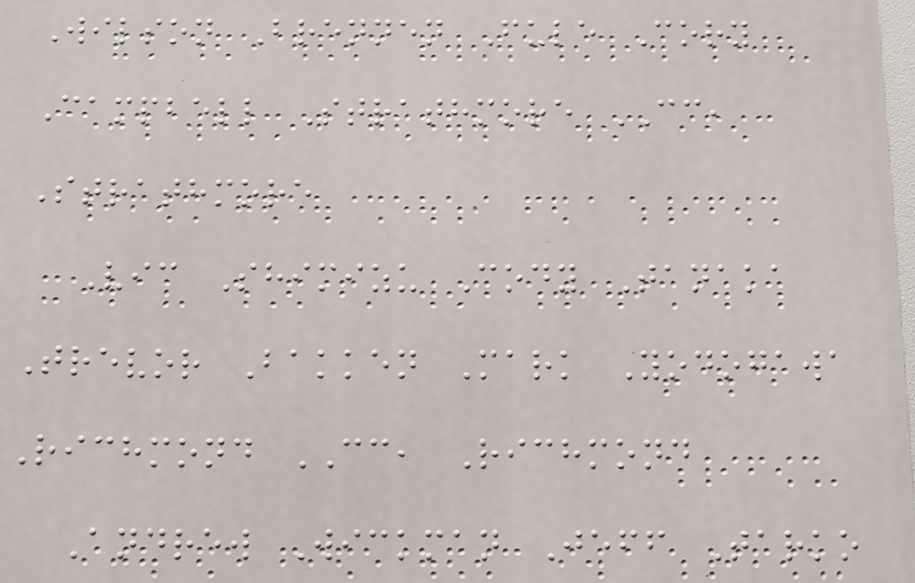Wilson Brennen Fule Cory
Campbell Strathmore CC,
Strathmore
Vic Shimizu Cody Tanaka
Trevor Bakken Mark Yodogawa
Richmond CC, Richmond
Andrew Wickman Jeff Tarko
